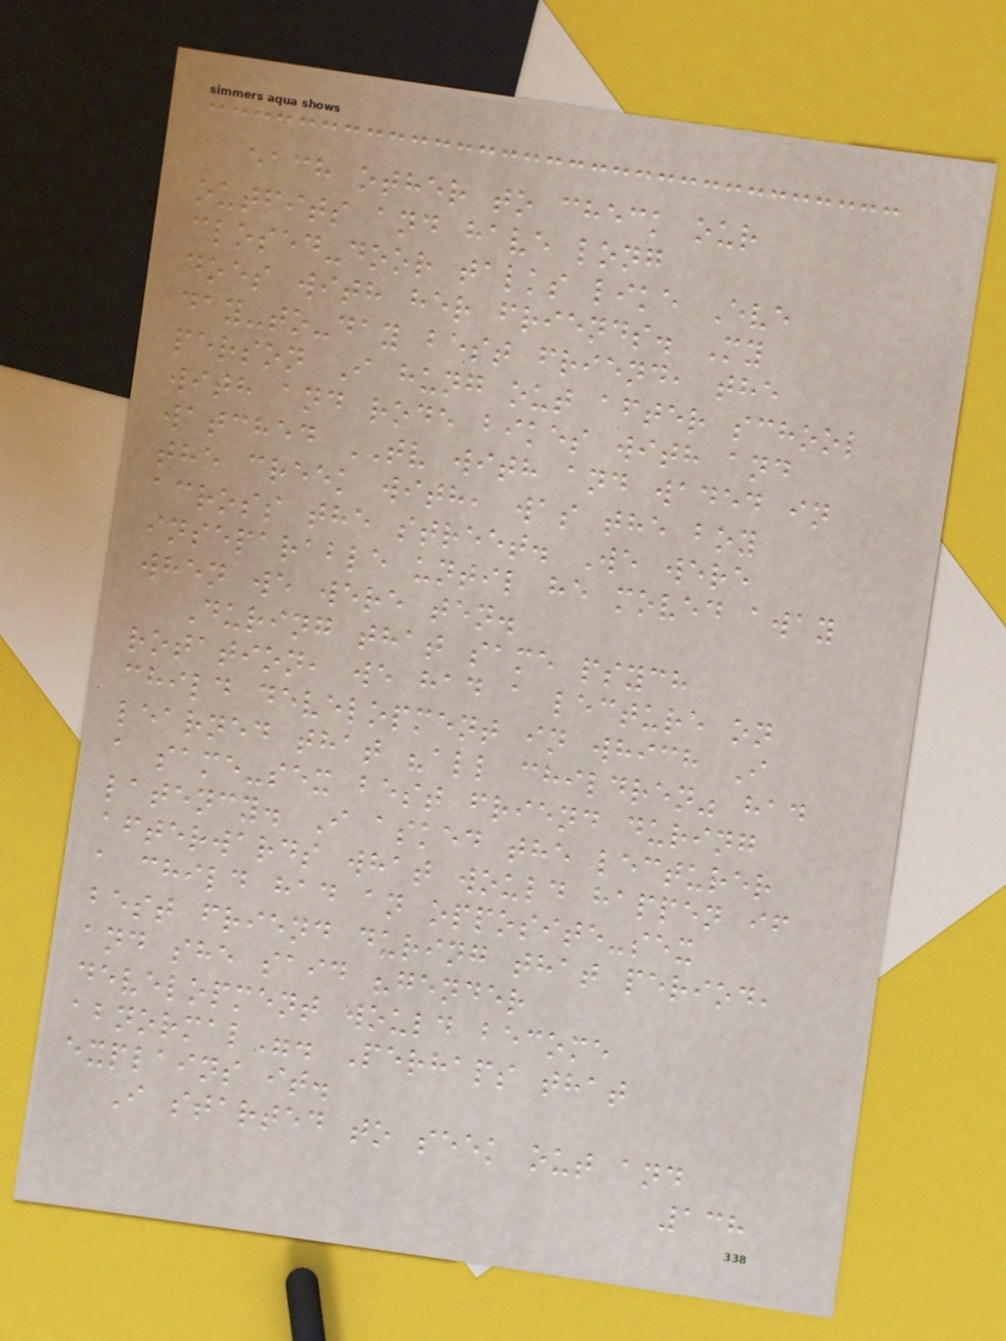each other to check our
outfits and have long
closed-door talks like Eve
does with her friends. My
day-to-day best friend, the
person I hung out after school
with and rode bikes with and
watched TV with and waded in
the creek with, was the boy
across the street. We were
inseparable until he moved away
when we were ten.
During that same psych
rotation, we had a lecture on
child development in which I
learned that "all children" had
a same-sex best friend during
latency. I asked the lecturer
afterwards what would happen if
a child had an opposite-sex
best friend during that period,
and she said "gender
development would become
abnormal". Perhaps that
explains it.
I started to seek out and
138
